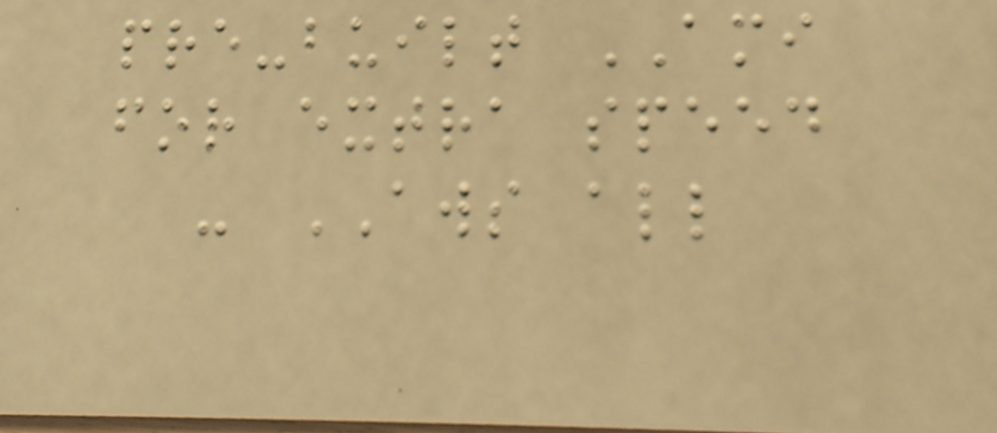pre-built AMI
for extra speed
- AWS all
